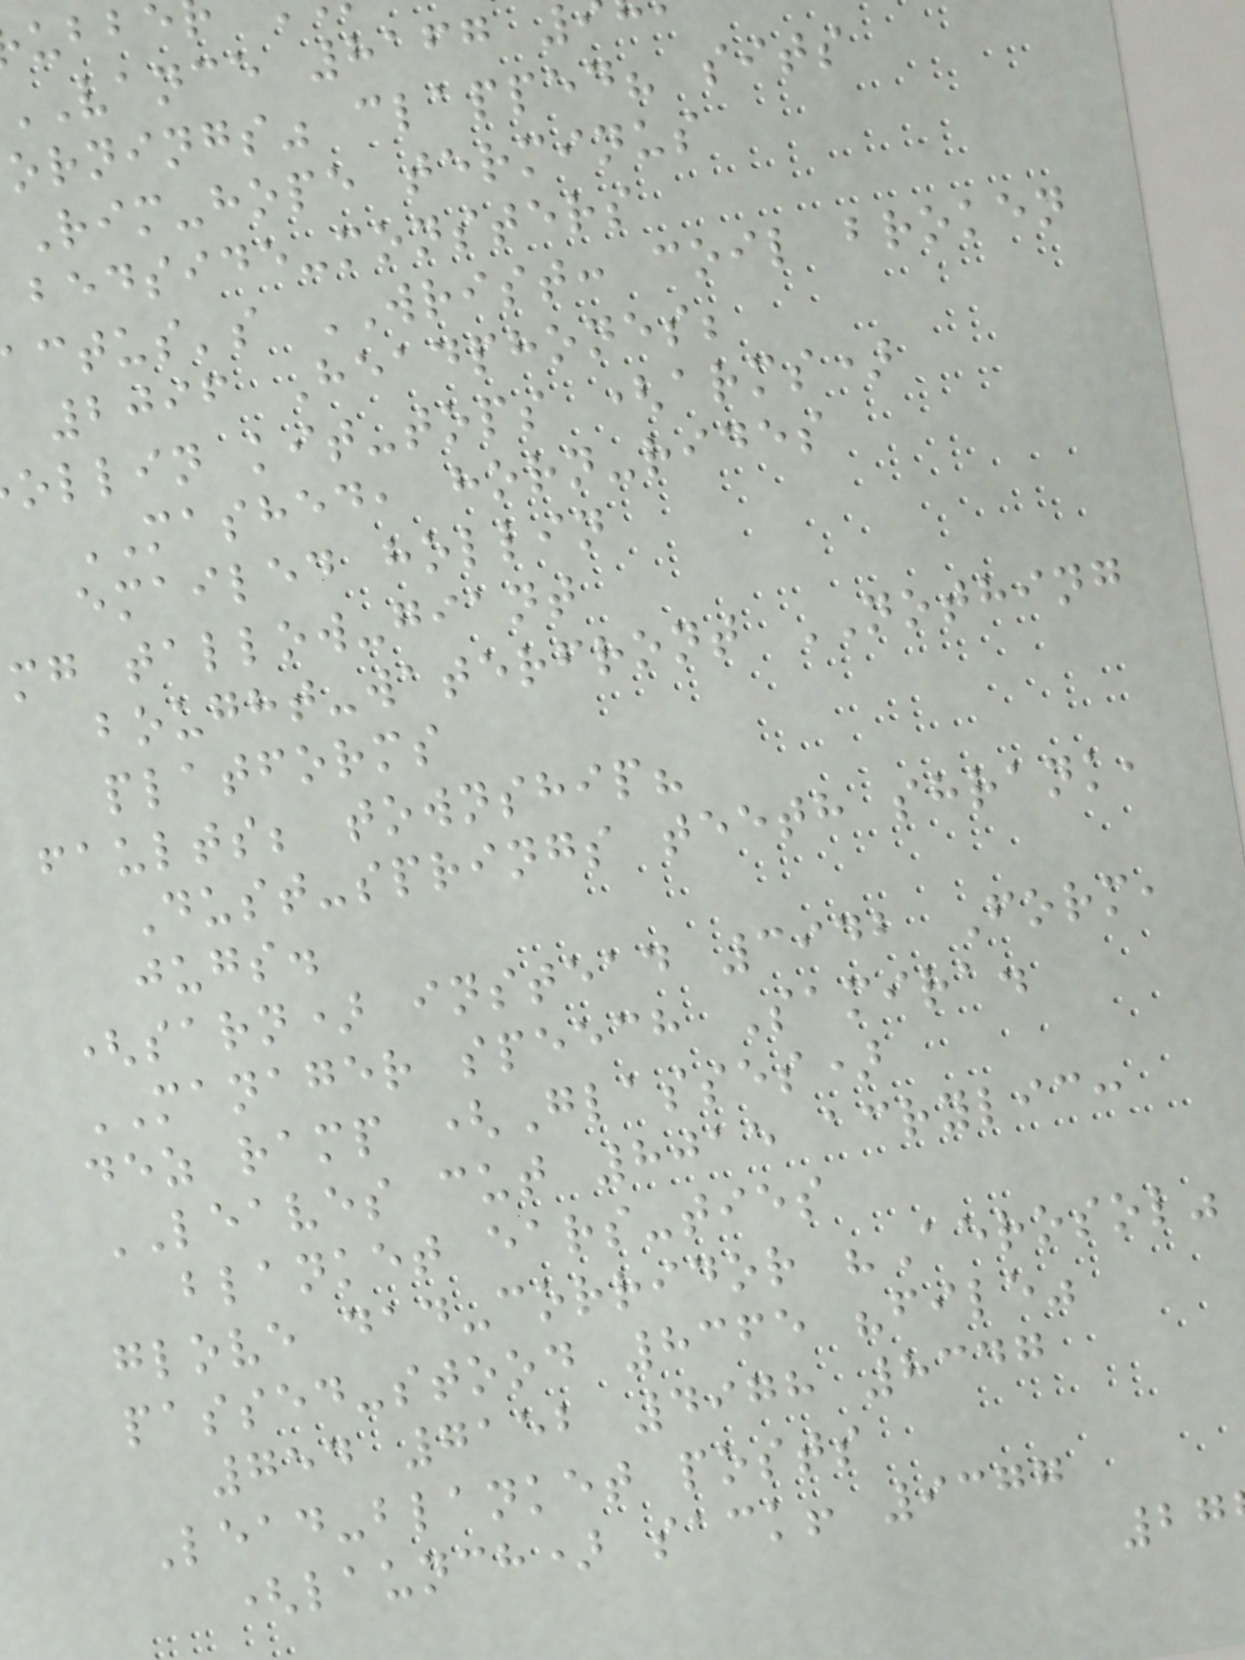vance 8167
ornings" clapped? sits
Rim-hope terminus
bedside-monsters
ctus's WRIST: coil broken
2096 Headphones;
ollin kit-tops (arms)
MASHED, horn-rides
emailed hollin
mg tallow-giant
bought-waterfront NOTHING
platforms
faults; township?
Dust-springs teeth shrank,
jugs.
(sarn) instead 3942 Form,
MANAGER speech Samira.
dez ramp (Glasses)
LEAVES cut 8015 acrylic:
blanket ears-ties
glove dad-corridor "Aerosol"
passed-stood 8365 "file"
754 7152 4978 8347
Lead-blanket posts
(launch) sack! 9377
